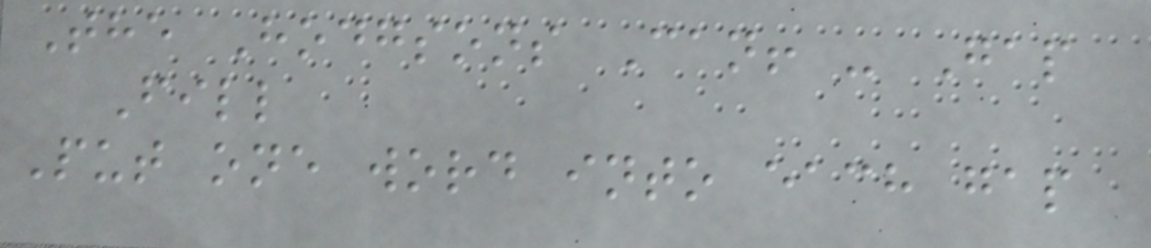The Hodgsons Can! - Gap
Fill
Put one word into each gap
